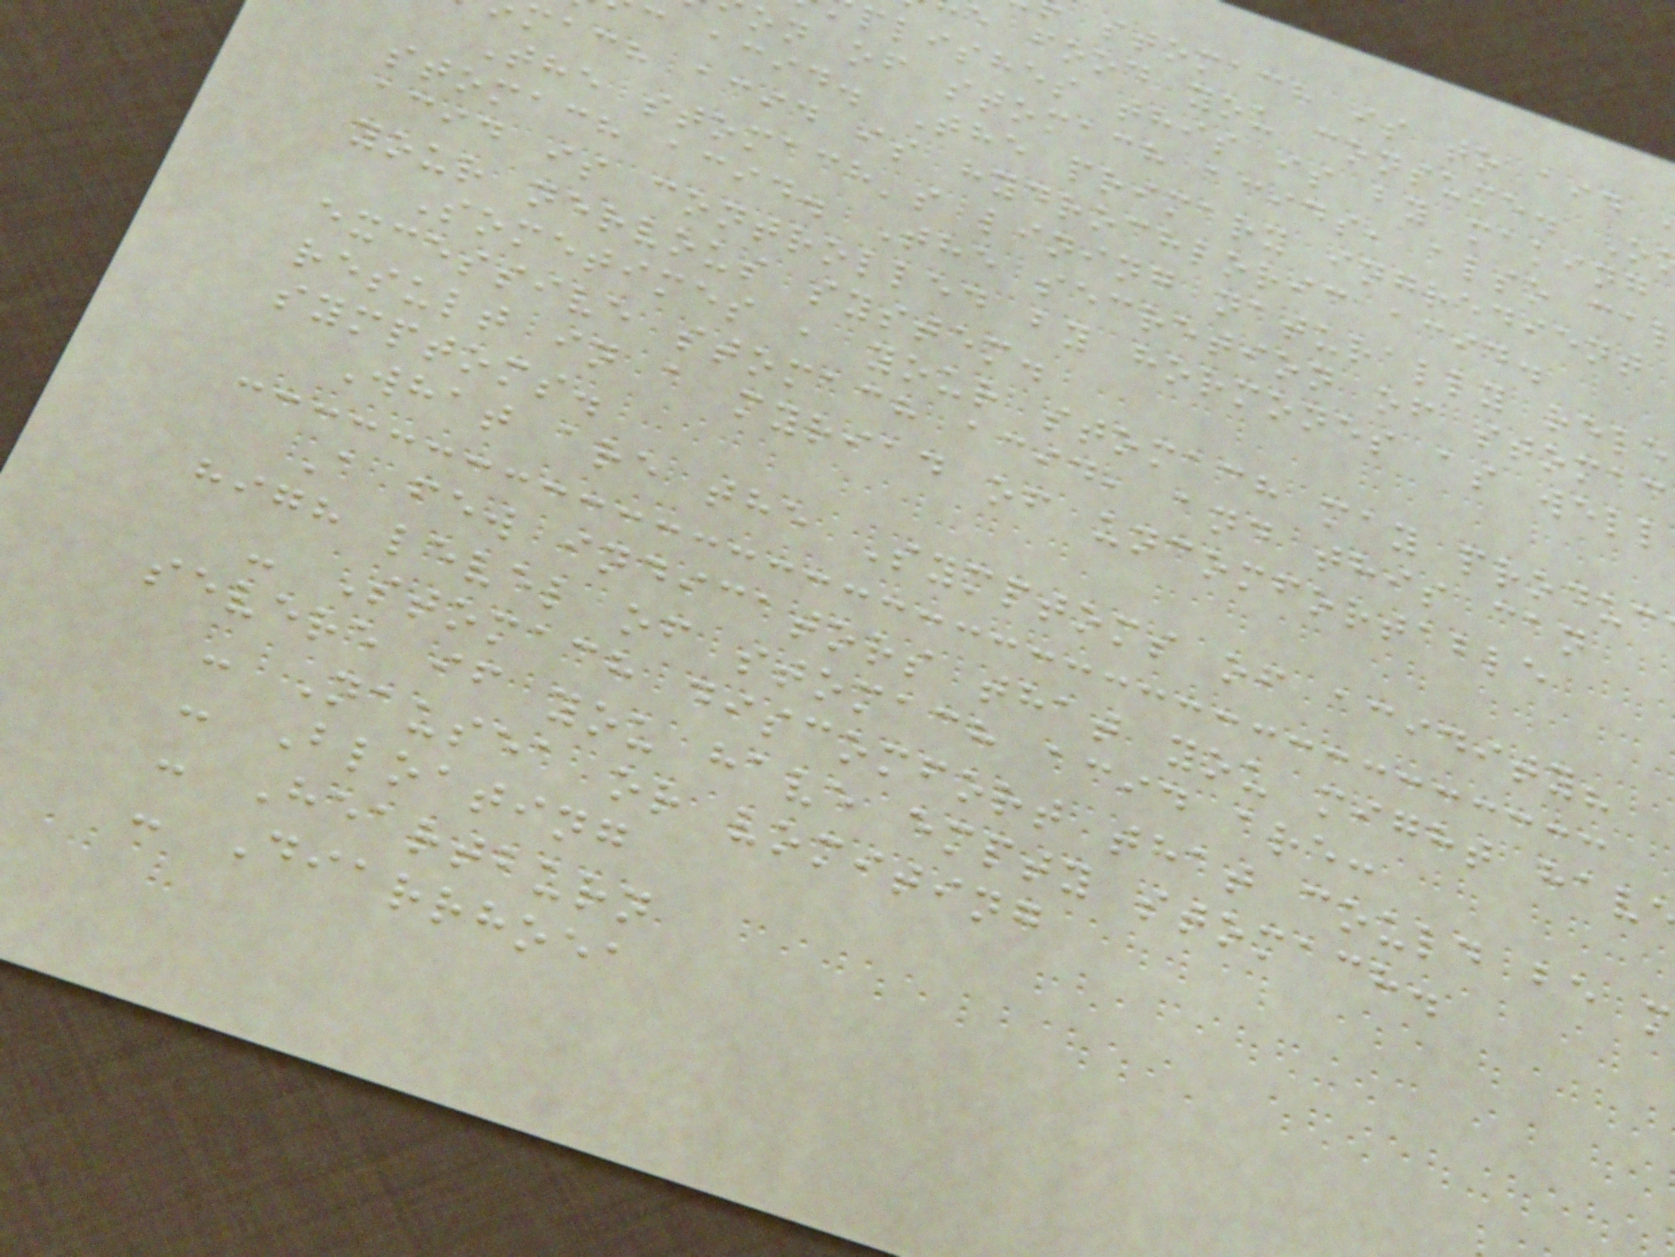stomach is to aid
e food you consume. O
plishes this is by making
on of stomach acids, also ca
c acid. The primary ingredient
mach acid is hydrochloric acid.
The stomach's lining naturally rele
stomach acid. The secretion of stomac
acid is controlled by hormones as well
your nervous system.
Sometimes , your stomach may produc
excessive stomach acid, and this can
result in a myriad of uncomfortable
symptoms.
What are the Symptoms of acidity?
A few indicators that you might hav
high level of stomach acid are:
- Stomach discomfort that could be m
severe if you have empty stomach.
- Nausea or vomiting
- Bloating
- Heartburn
- Diarrhoea
